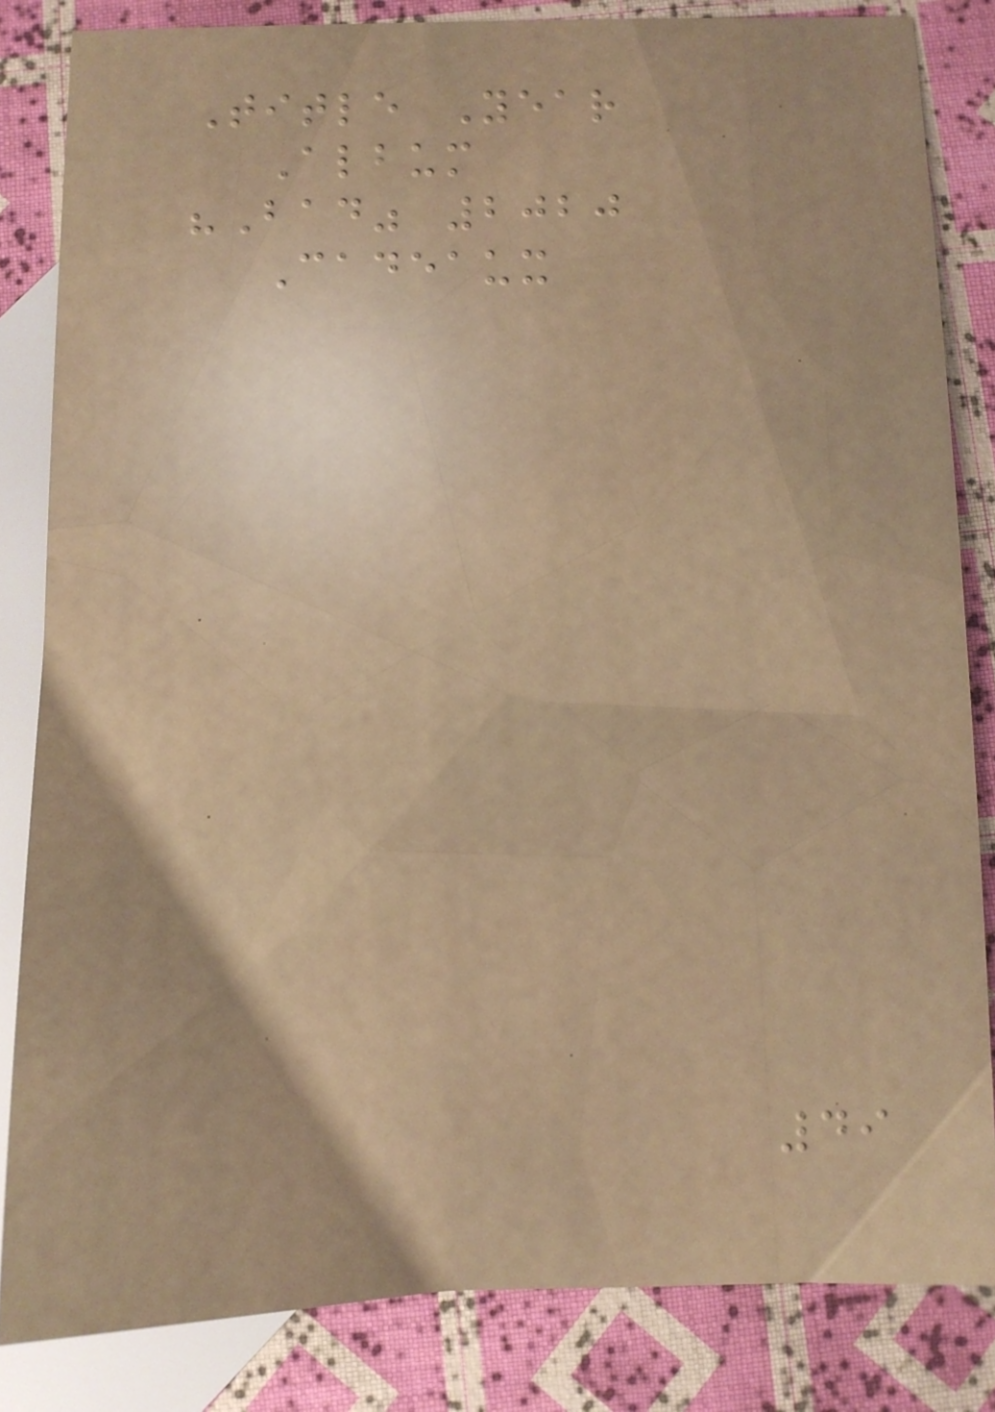Title Year
Album
"Bad" 2020
Cadeaux
49
